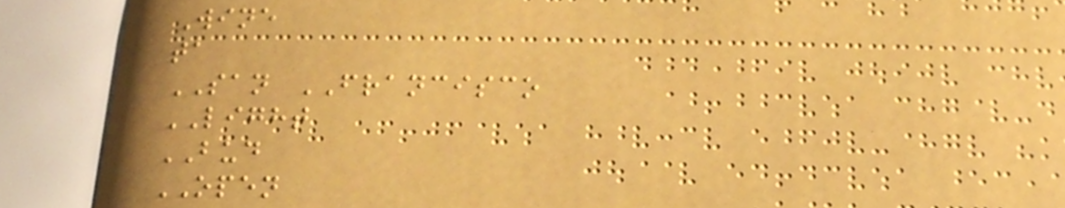Wine
ta
SAN FRANCISCO
LIGHT
BUD
OPEN
